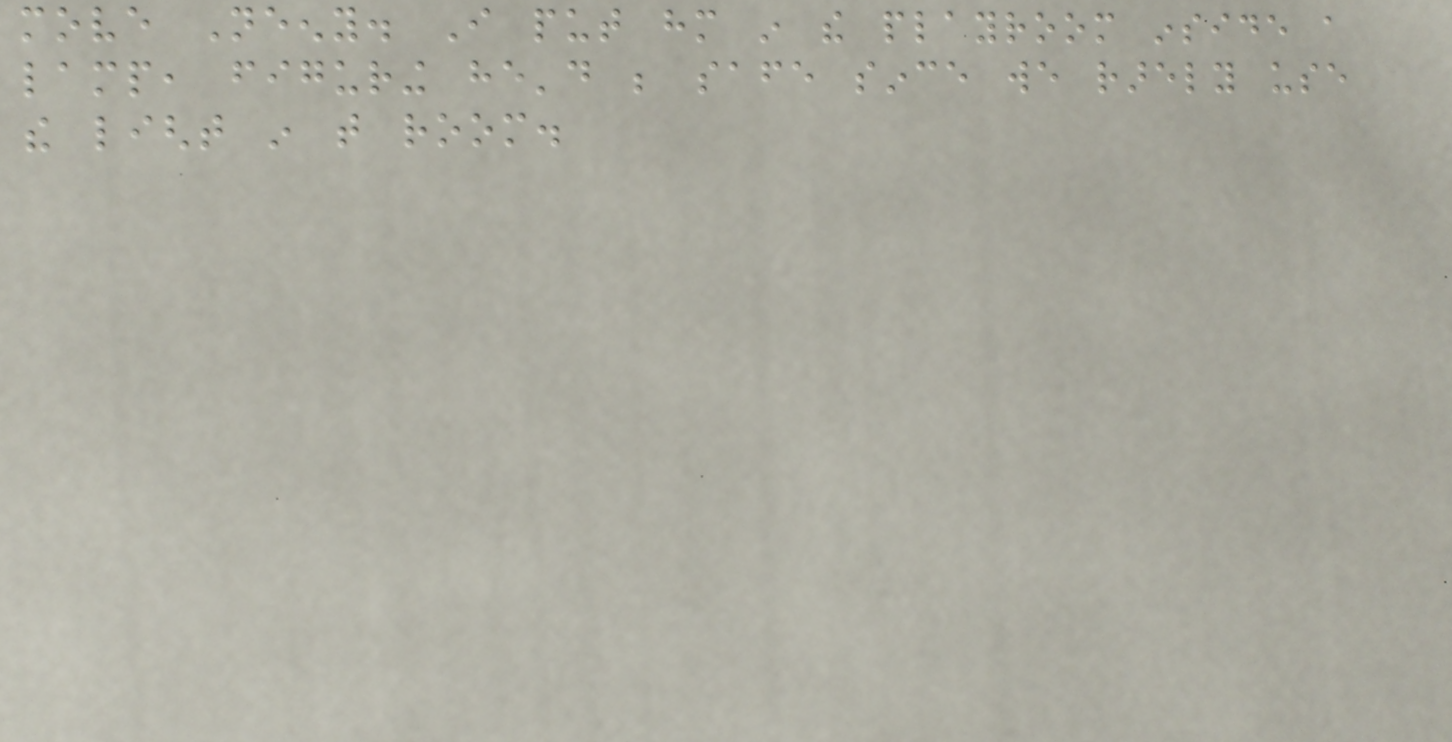move Neeny. I put him in the playroom inside a
lamp, figuring he'd be safe since we rarely use
the light in that room.
